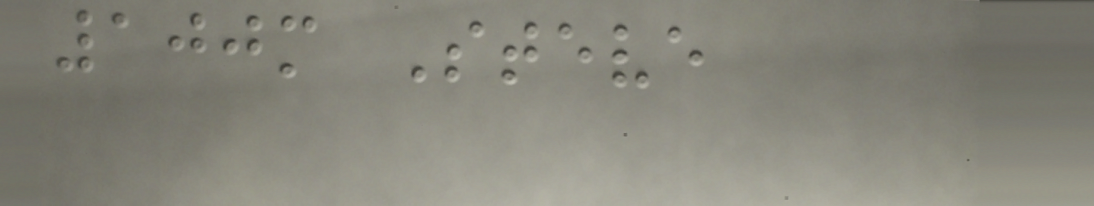100m Steve
